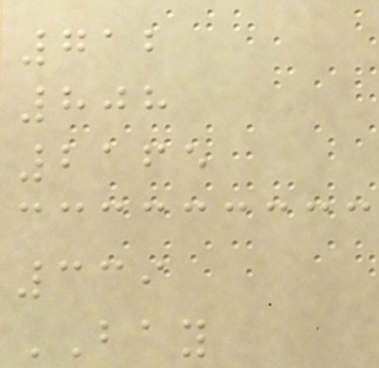712
808
2165
339
BAY
